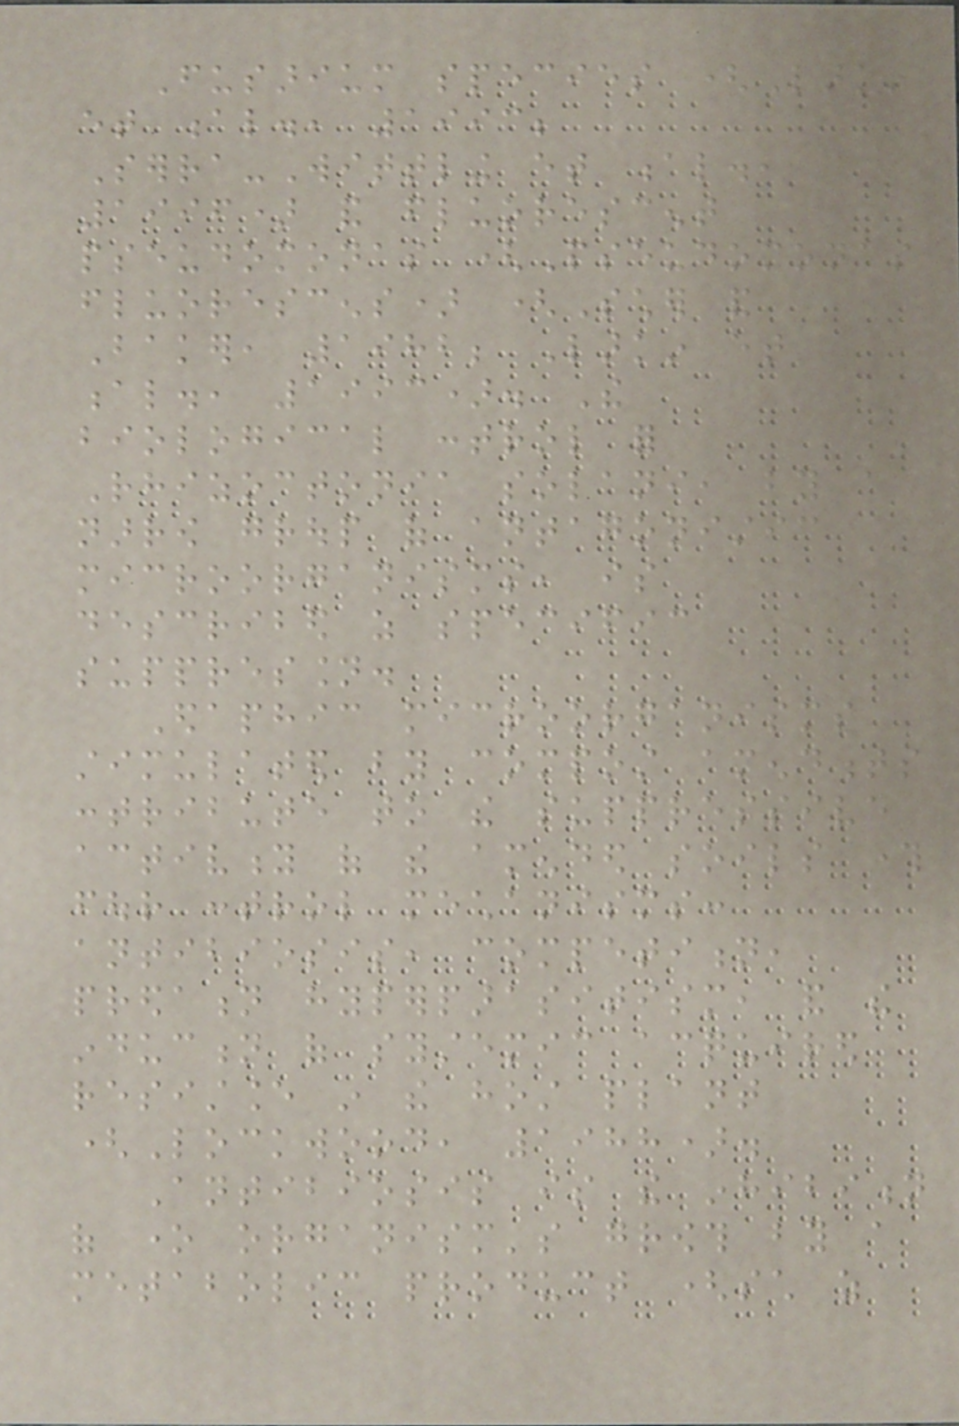Fusarium species (Larkin
et al., 1993;
Serra-Wittling et al.,
1996) and fluorescent
pseudomonas (Pseudomonas
fluorescens) (Scher and
Baker, 1982; Larkin et
al., 1993). The
biological control for
Rhizoctonia solani, by a
narrow group of antagonistic
microorganisms, is
described as specific
suppression.
Edaphic microorganisms
stimulated by compost amendments
contribute to the suppressive
activity of the amended soils through
four control mechanisms:
antibiosis, competition,
predation hyperparasitism, and the
induction of systemic acquired
resistance in the host plant
(Lockwood, 1988).
Antibiosis is the inhibition
of one organism's growth by a
metabolic product (such as
